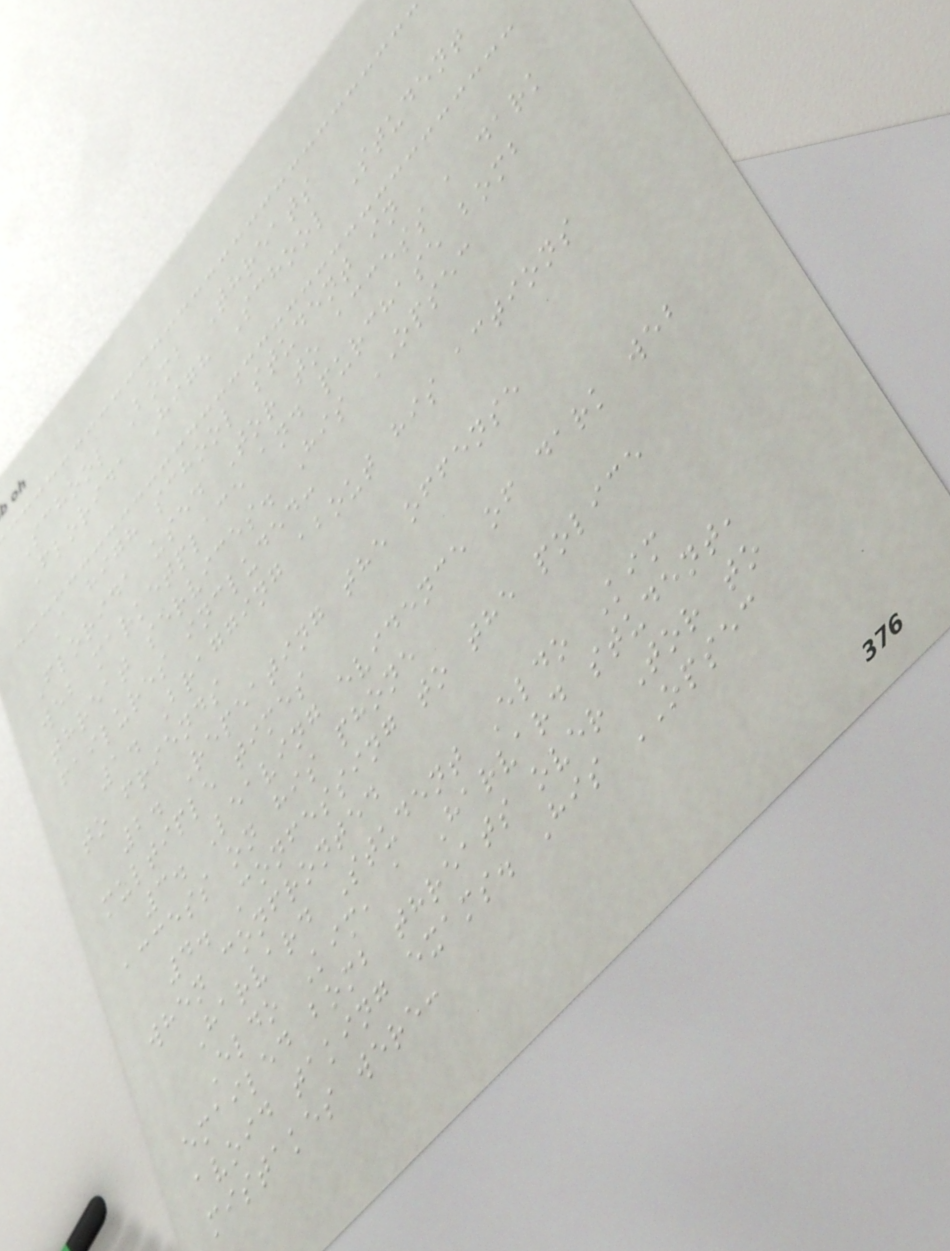School Bomb Threats
Florida High School Student
A high school student in
Florida used Tor to access a dark
web marketplace and purchase bomb
threat services. His OPSEC
failures included:
1. Bragging about his actions
to friends
2. Repeating the offense
multiple times
3. Leaving evidence of dark web
access on his phone
4. Confessing to the police
when confronted
Harvard Student Eldo Kim
Eldo Kim, a Harvard student,
emailed bomb threats over Tor to
avoid taking exams. His OPSEC
mistakes were:
